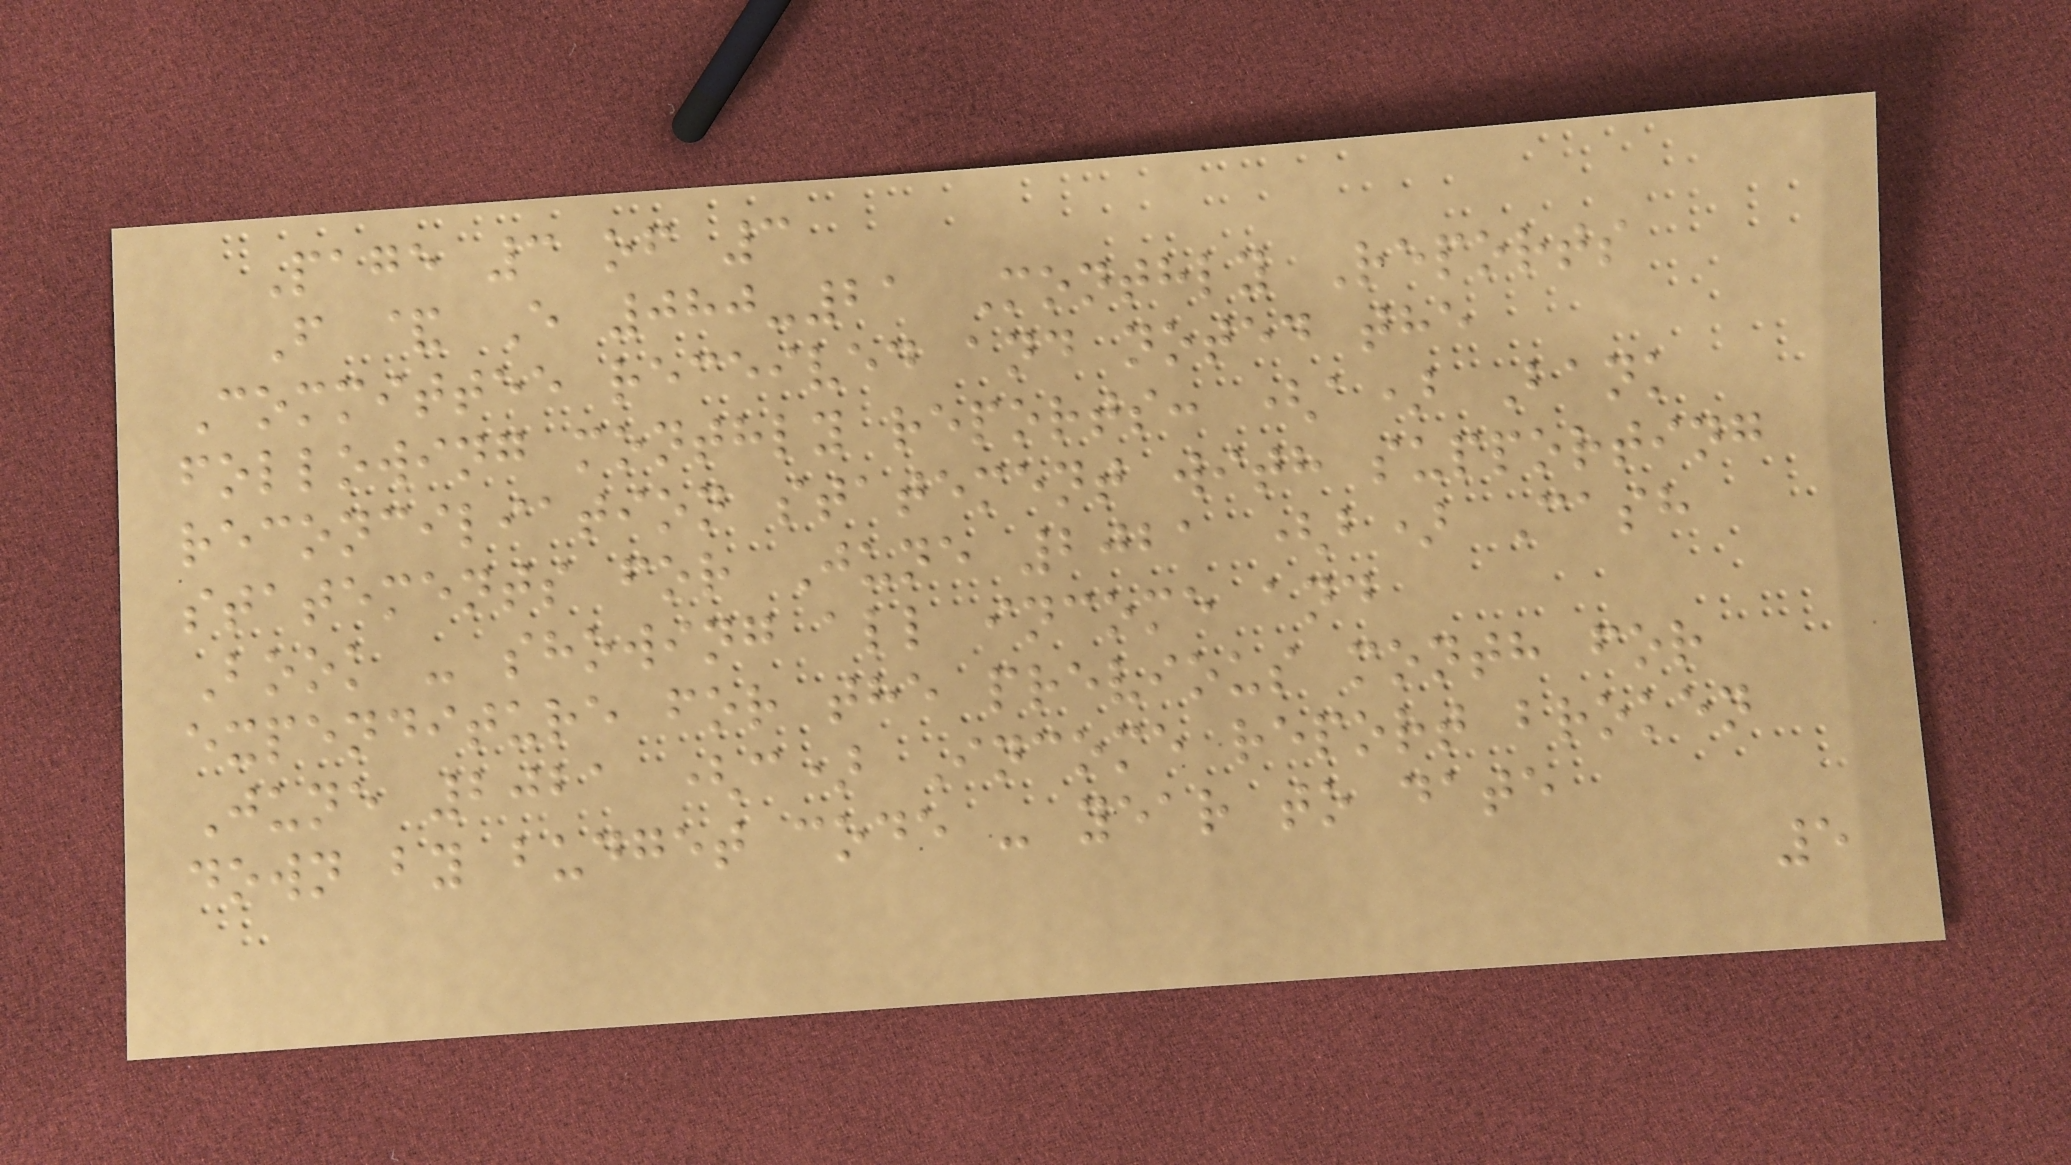Page 3 of 3
F & E 080-21 Monthly Reports
Committee received and noted the
following monthly reports: (a) Bank
reconciliation statement with supporting
statements for June 2021 (b) Cash
Book - showing all income and
expenditure for the previous month for
June 2021 (c) Income report broken
down by budget code - year to date
5
